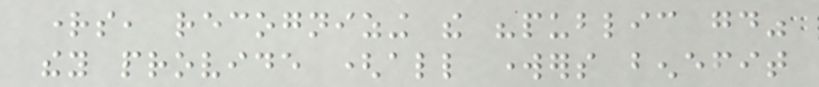rights, recognizing the "public good"
they provide (all workers benefit
